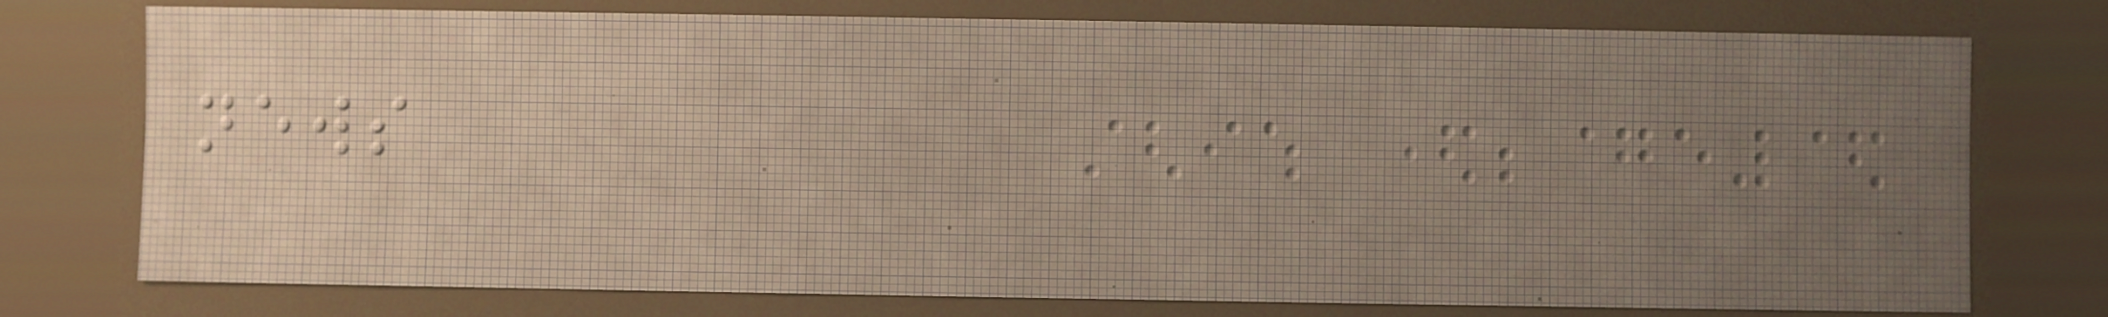news
